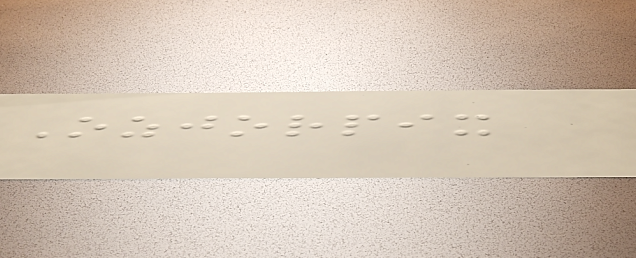Ozjorpix
